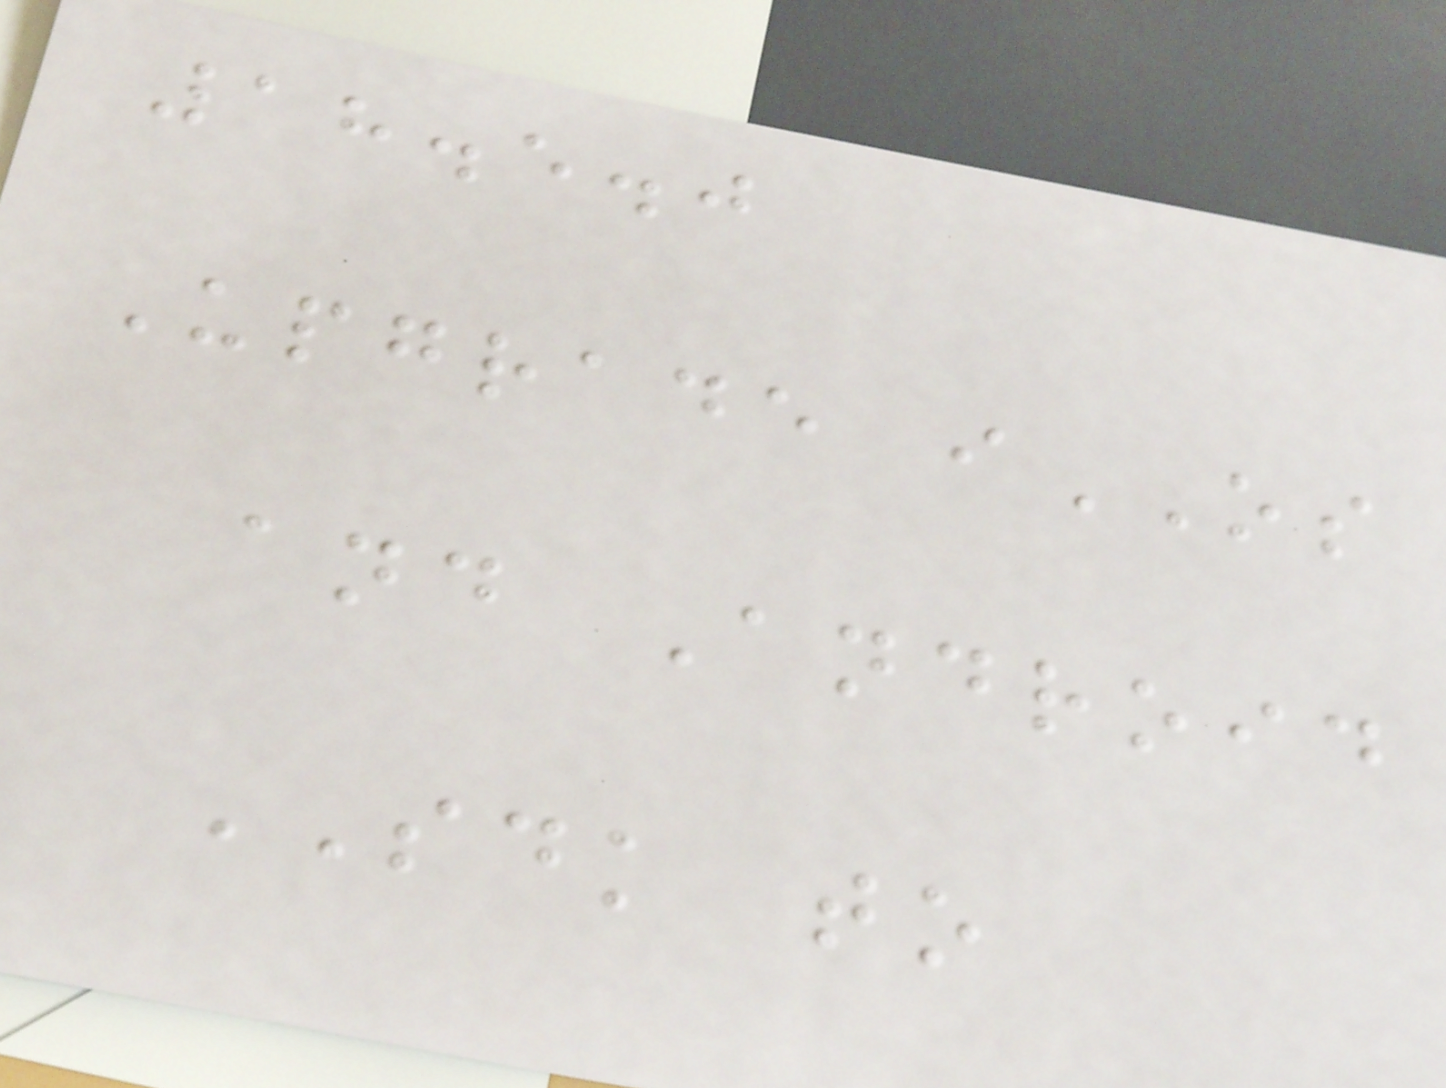18.5.0
Upgrade iOS
and Android
SDK to
